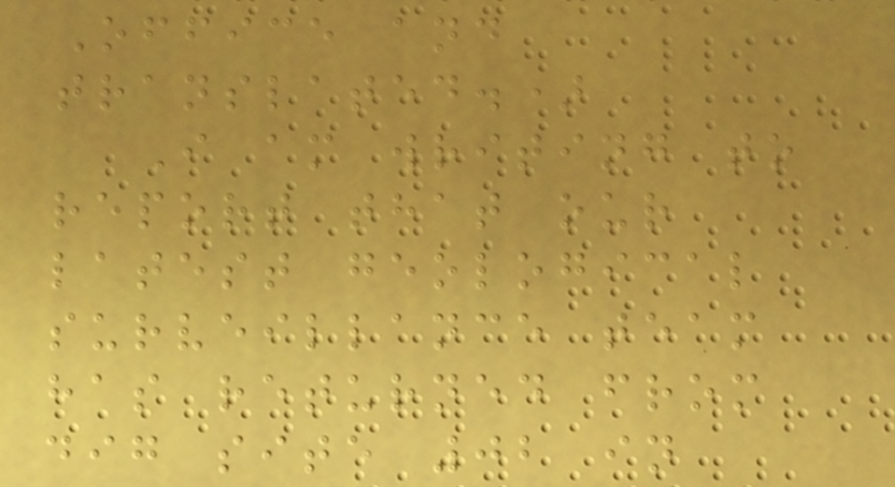Office and
translated.)
I am writing to
report that our
latest geological
surveillance team
has returned from
dig site 02 in
